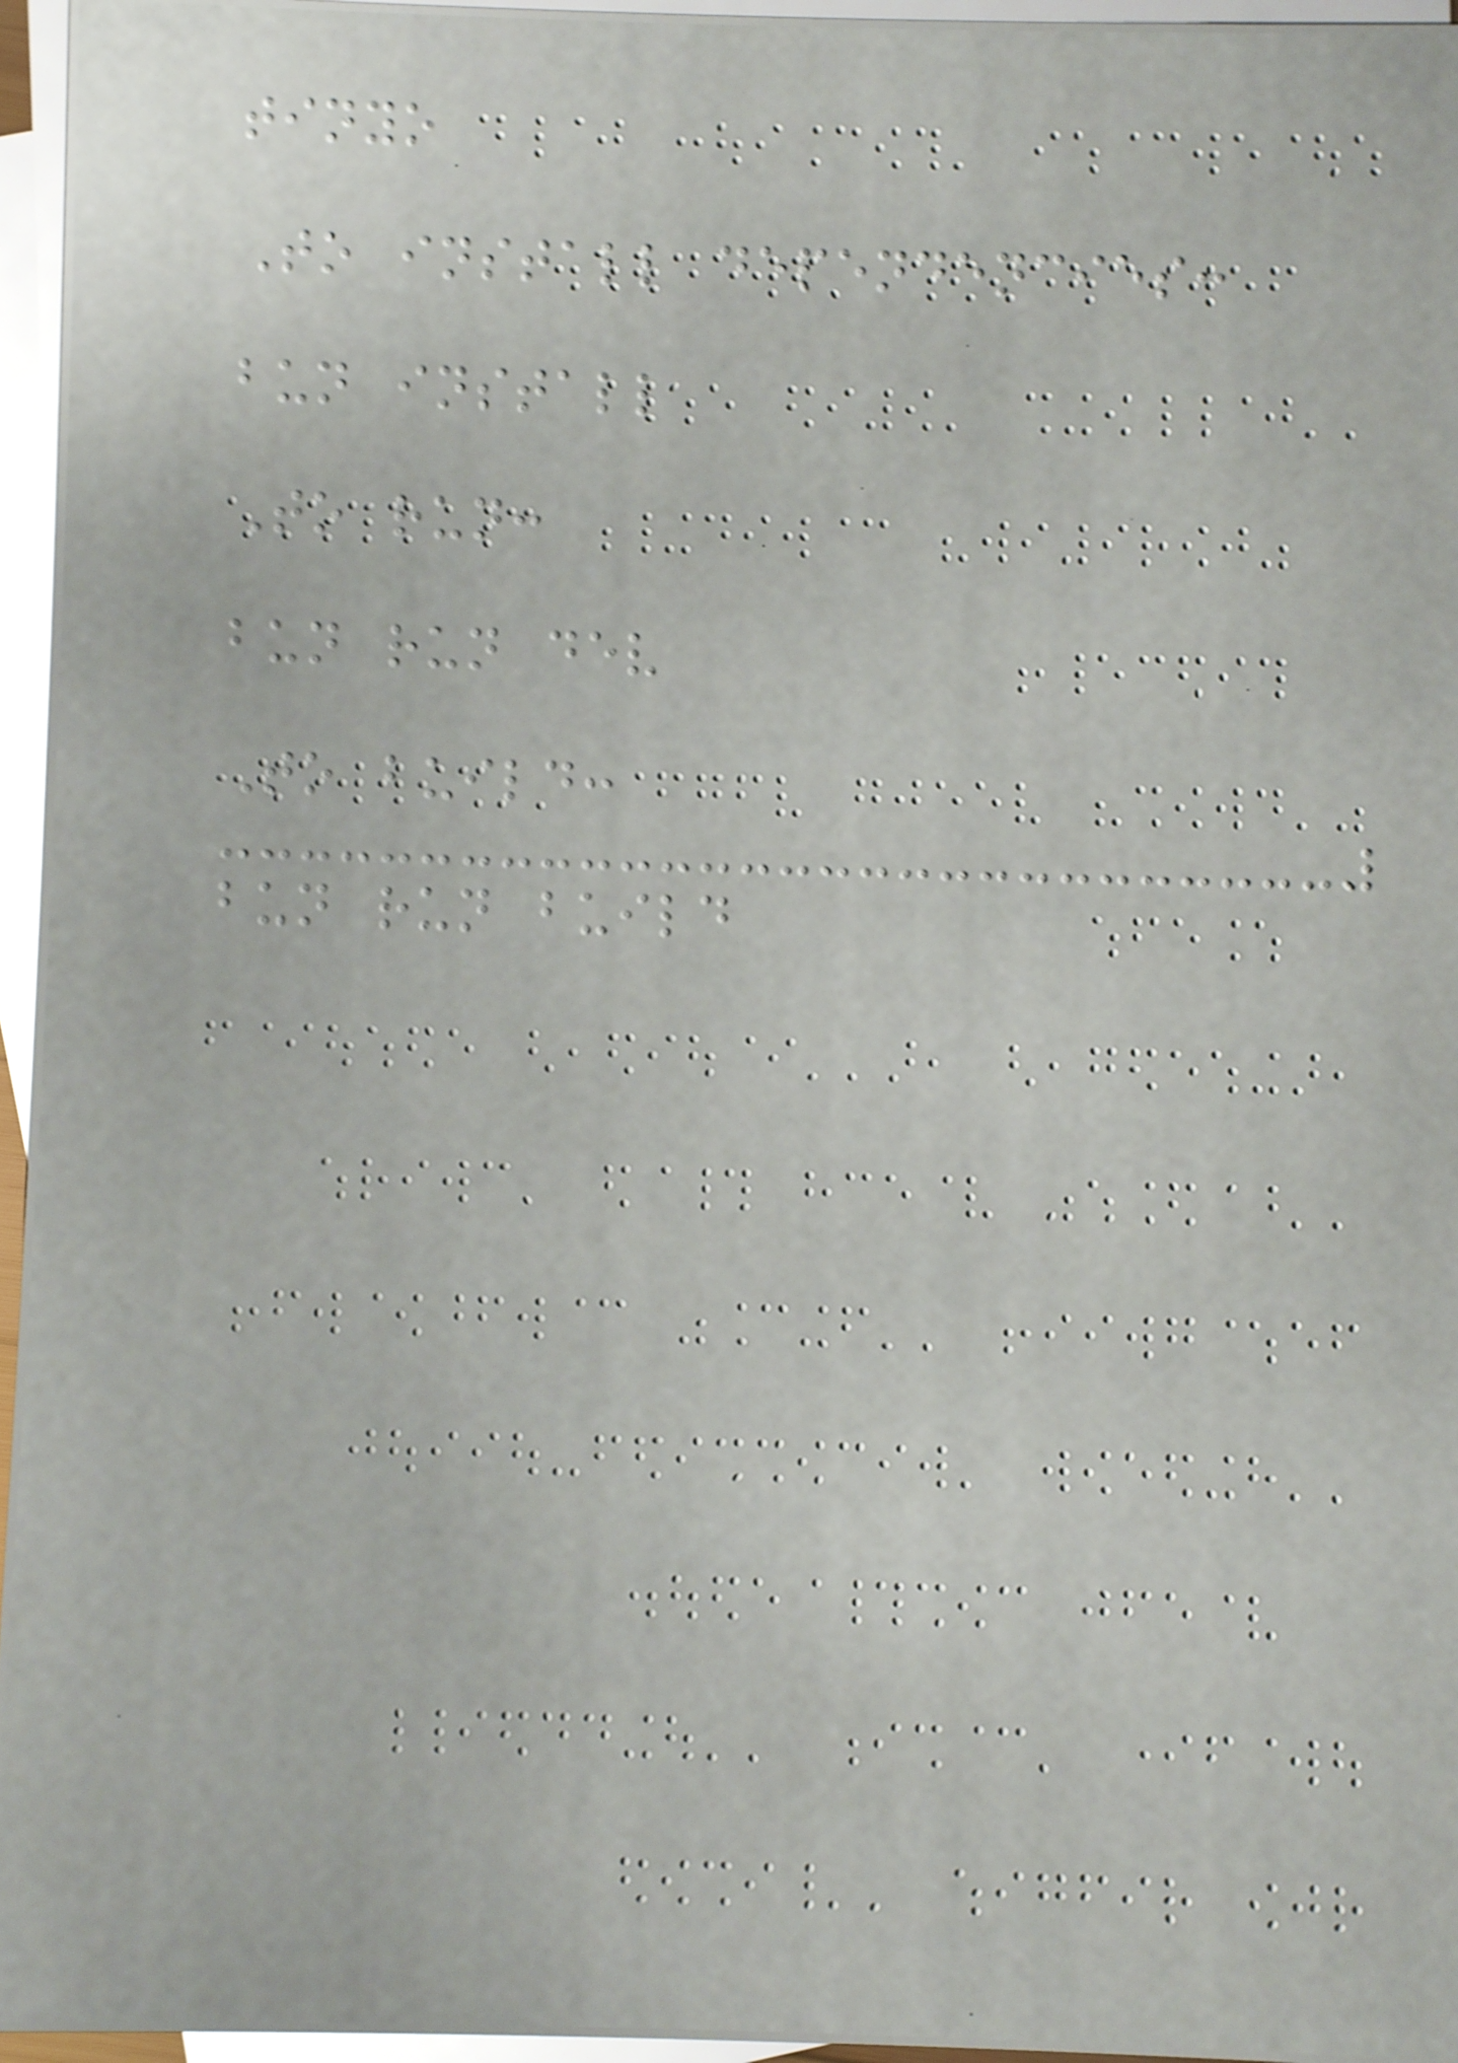tinyo
To install dependencies:
bun install
To run:
bun run dev
To build:
bun run build
